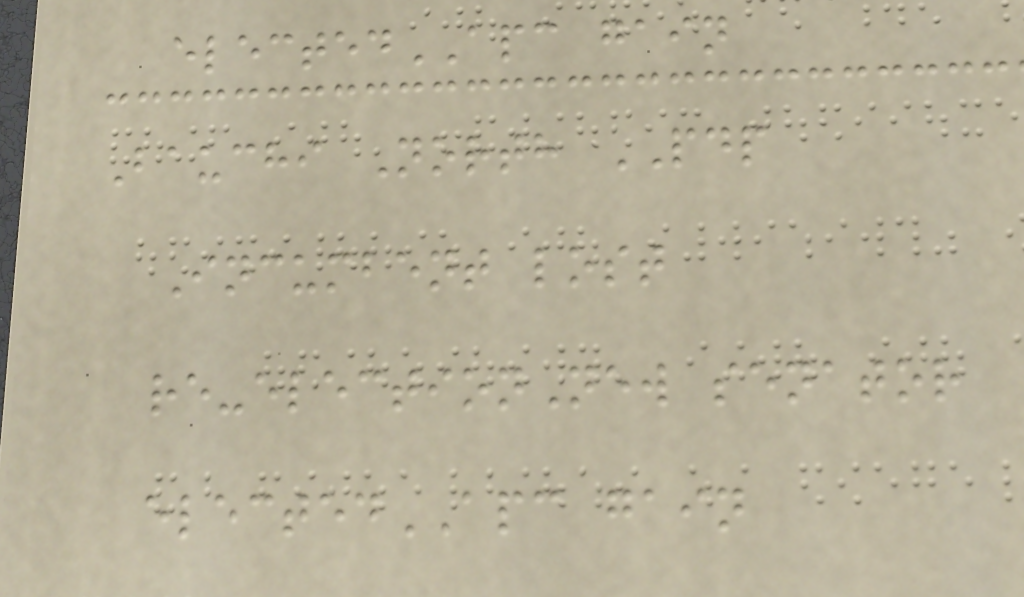electedAPC gain
Bauchi North PDP
Incumbent lost
re-electionNew senator
electedAPC gain
